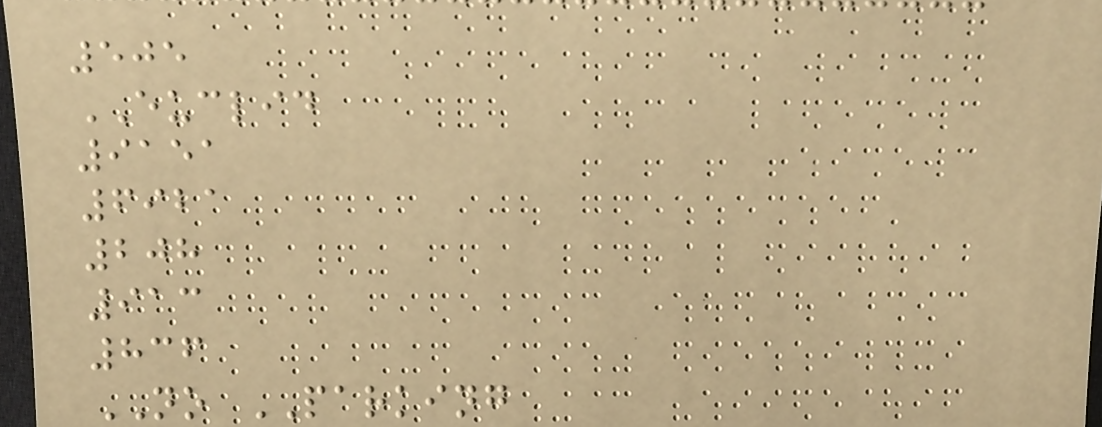505
EUCLID
9151
6921
208
913
836
NO PARKING
